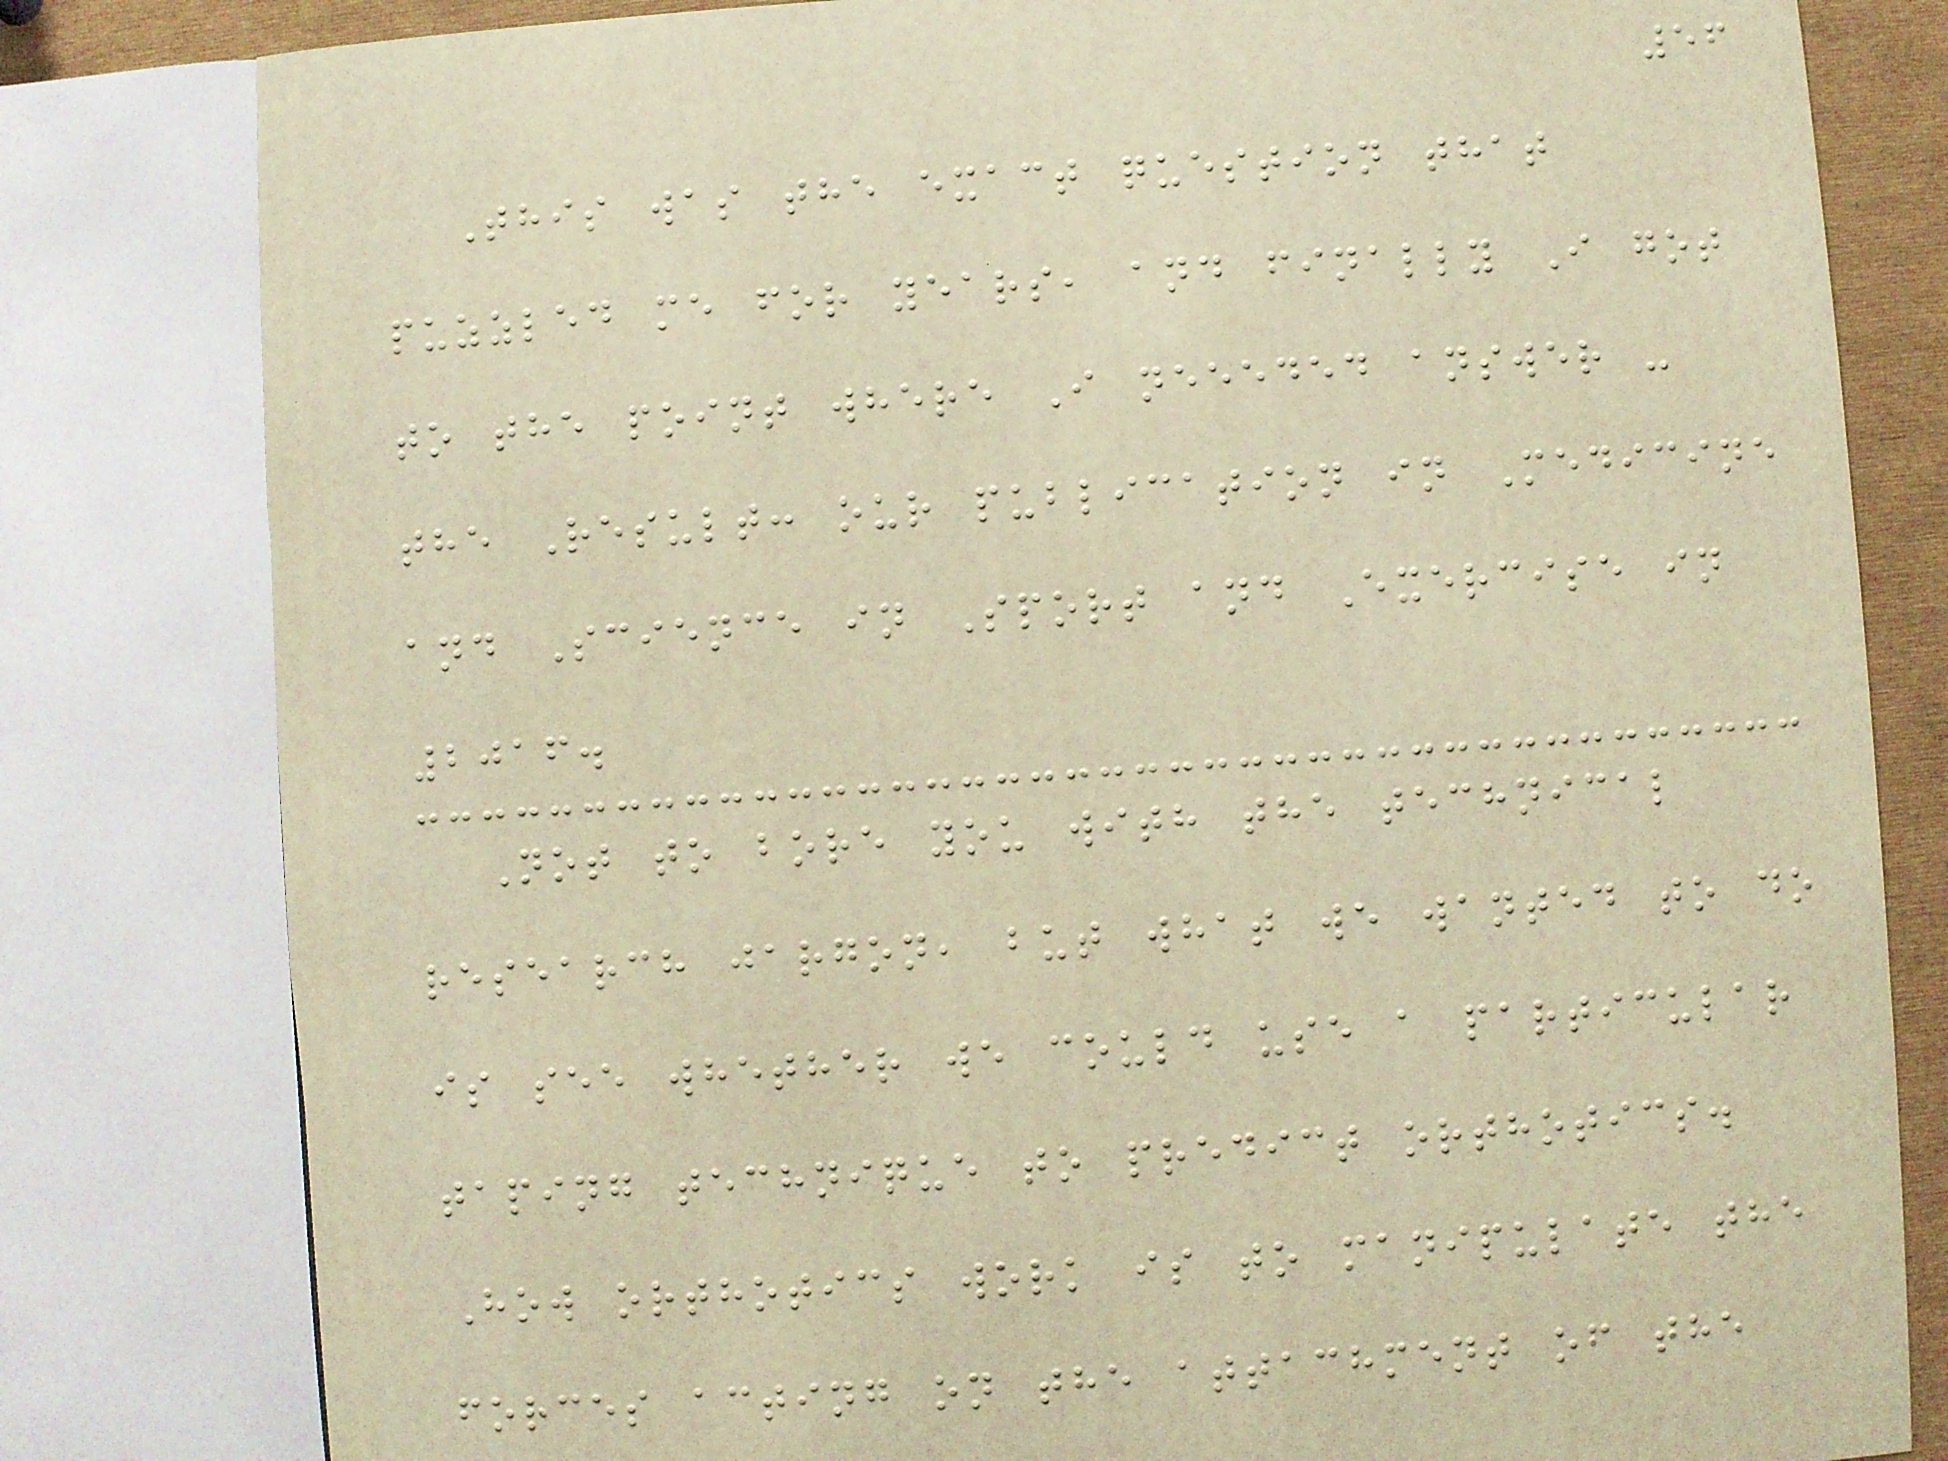56
This was the exact question that
puzzled me for years, and finally I got
to the point where I neeeded answer -
the Result: our publication in Medicine
and Science in Sport and Exercise in
2016.
Not to bore you with the technical
research jargon, but what we wanted to do
is see whether we could use a particular
taping technique to predict orthotics.
How orthotics work is to manipulate the
forces acting on the attachment of the
